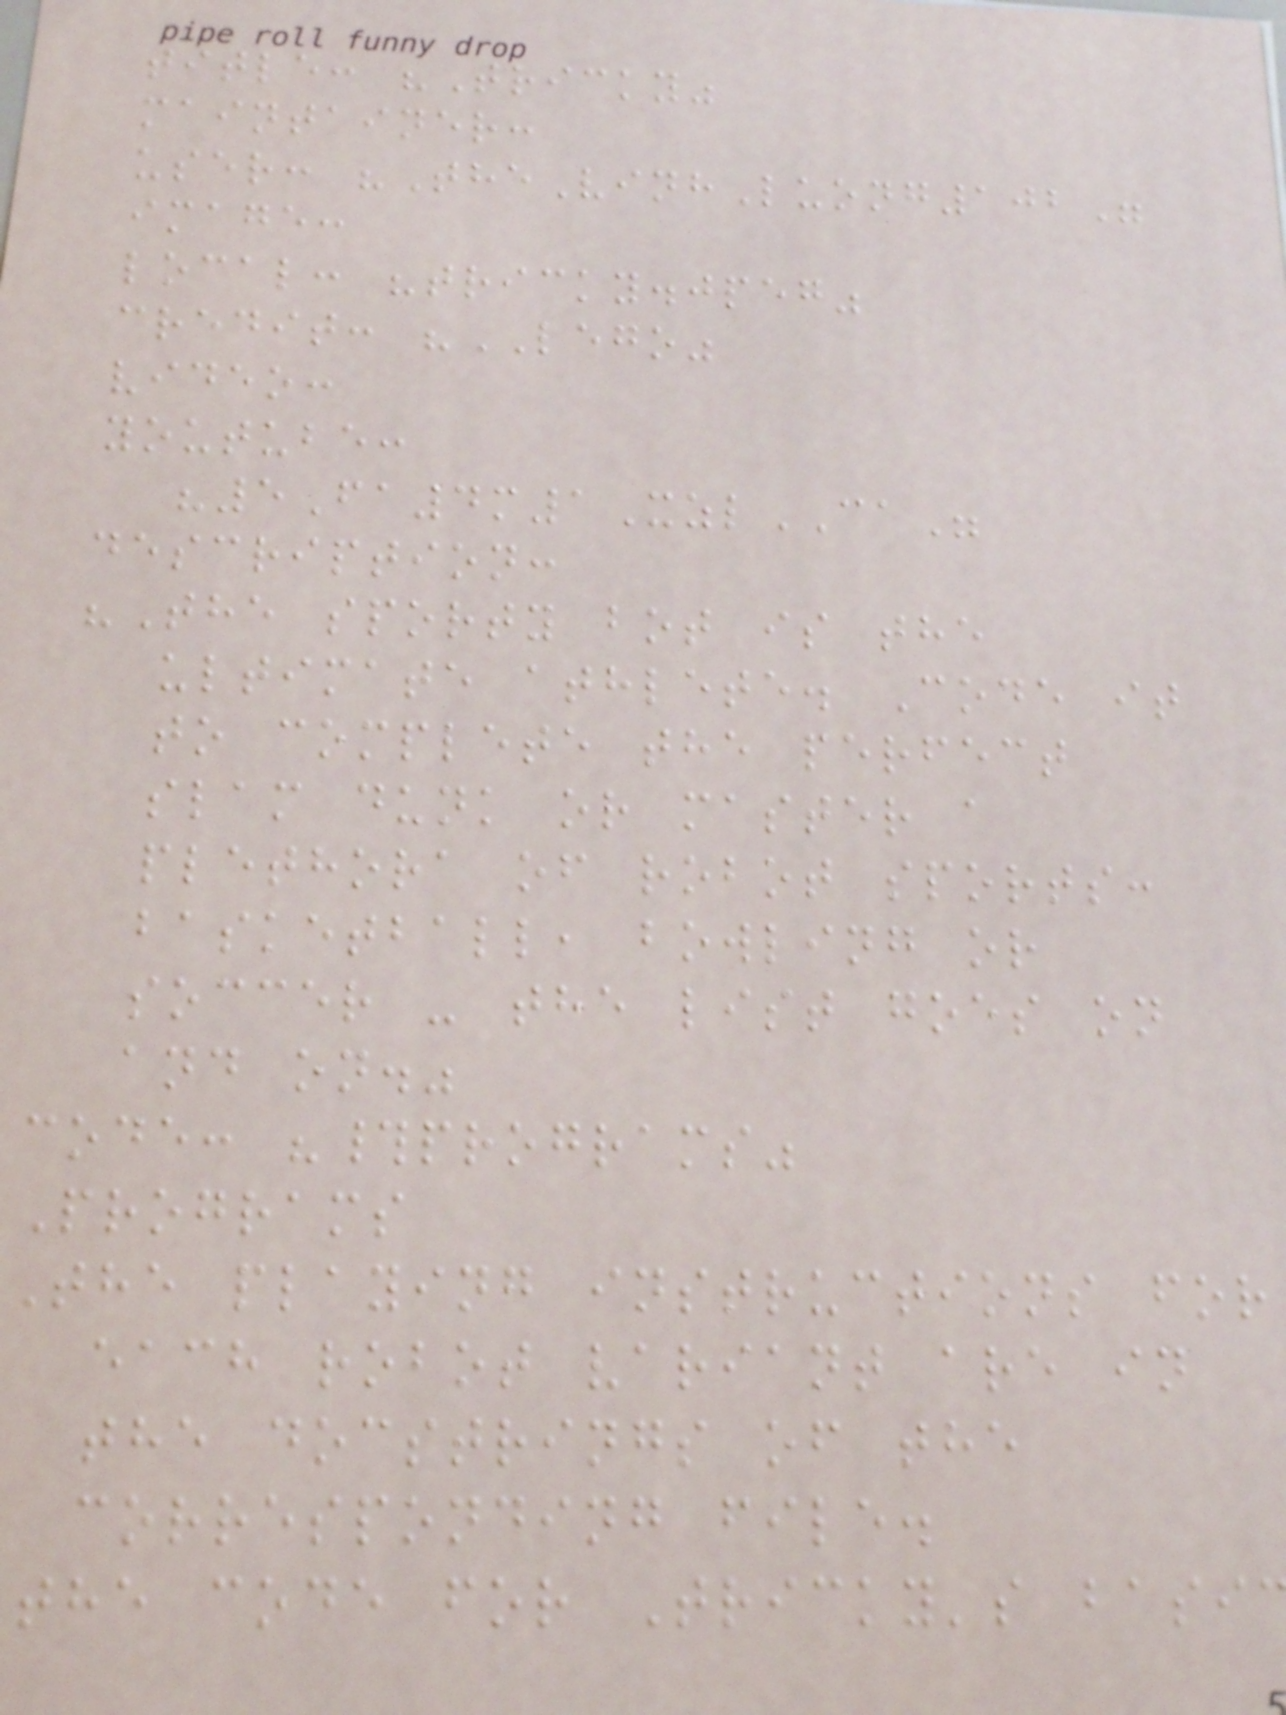title: "Tricky"
maintainer:
user: "TheVinhLuong102"
image:
local: "tricky.jpeg"
credit: "LEGO"
video:
youtube:
"5Fa4m1XzlCA"
description:
"The sporty bot is the
ultimate athlete. Code it
to complete the perfect
slam dunk or master a
plethora of robot sports:
basketball, bowling or
soccer - the list goes on
and on."
code: "#programs"
Programs
The playing instructions for
each robot variant are in
the docstrings of the
corresponding file.
the code for Tricky's basi
